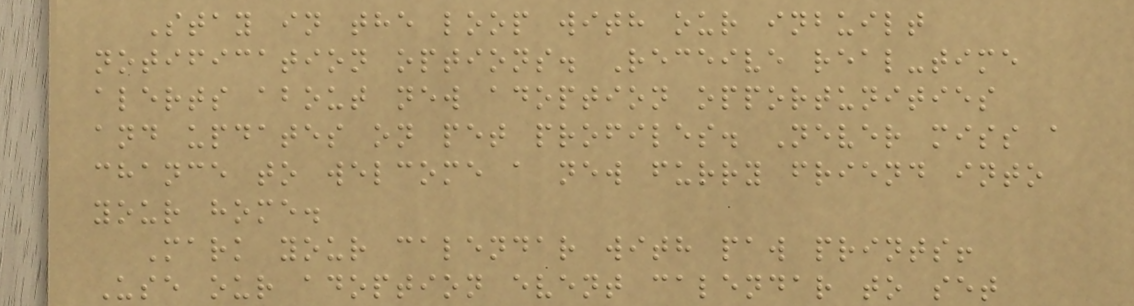Stay in the loop with our inbuilt
notification options. Receive real-time
alerts about new adoption opportunities
and updates on pet profiles. Never miss a
chance to welcome a new furry friend into
your home.
Mark your calendar with paw prints!
Use our adoption event calendar to set
